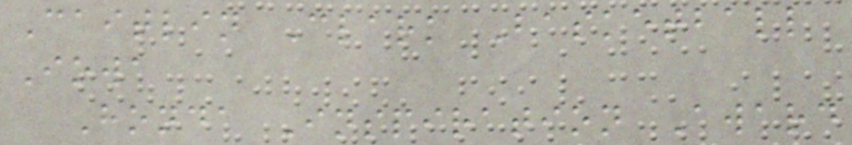Caitlin Clark Basketball
Iowa
Honda Inspiration Award
